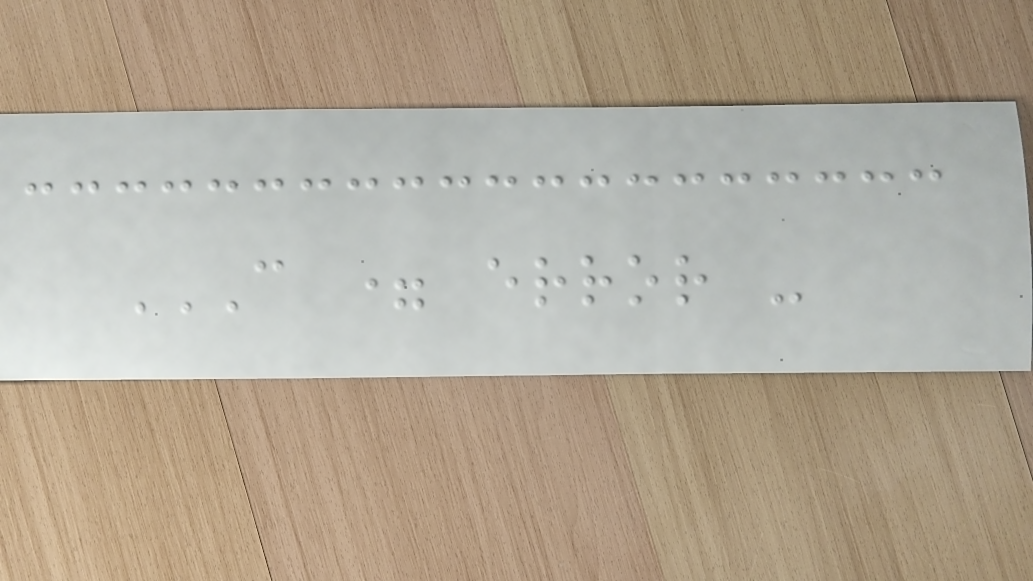C = ERROR -
